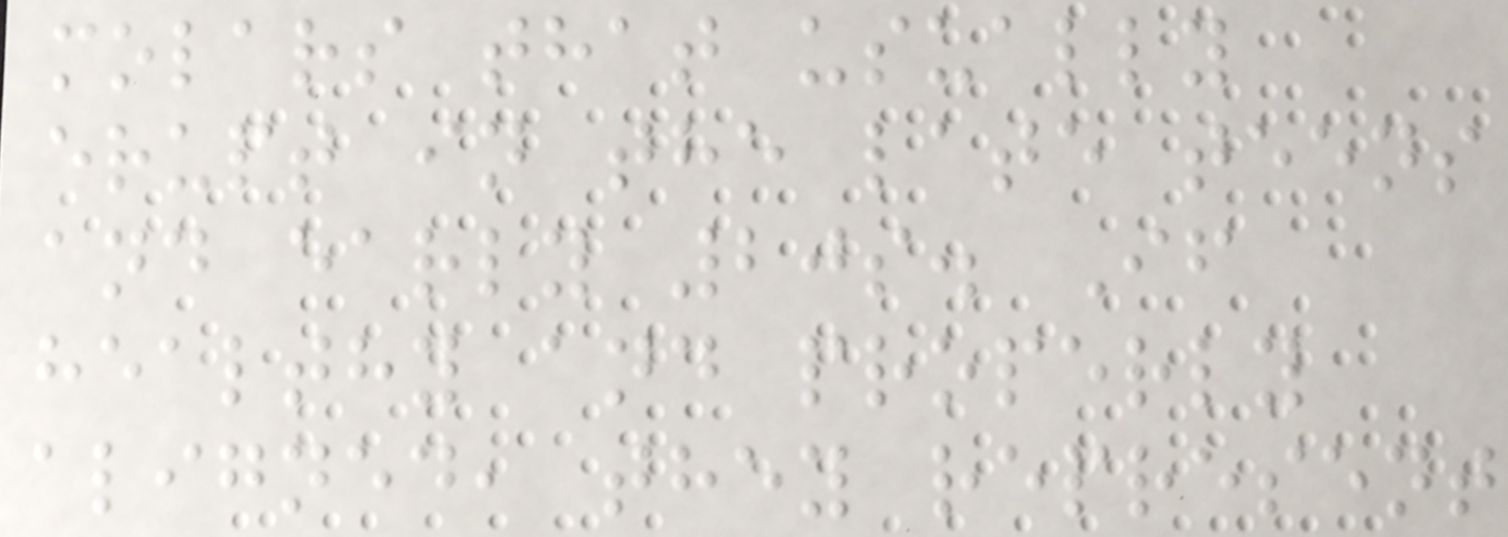molars that usually
erupt in the late teens
and early 20s. If
healthy and properly
aligned, they represent
